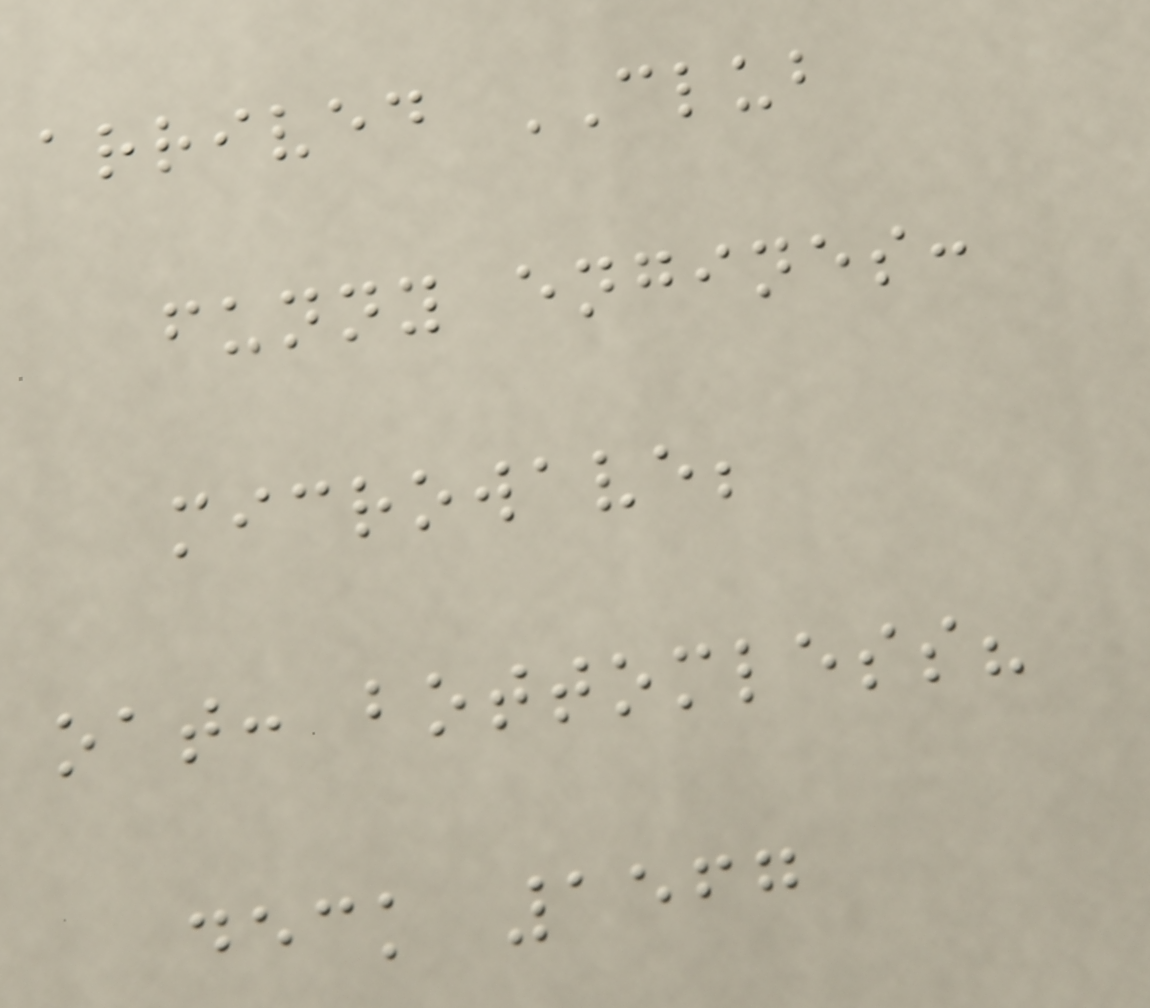arrived CLUB
funny engines:
microwave;
oat: bottomless?
deck 1567
